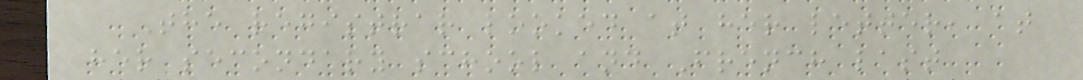The registrar looked at her letter, at
her secondary school and French last
